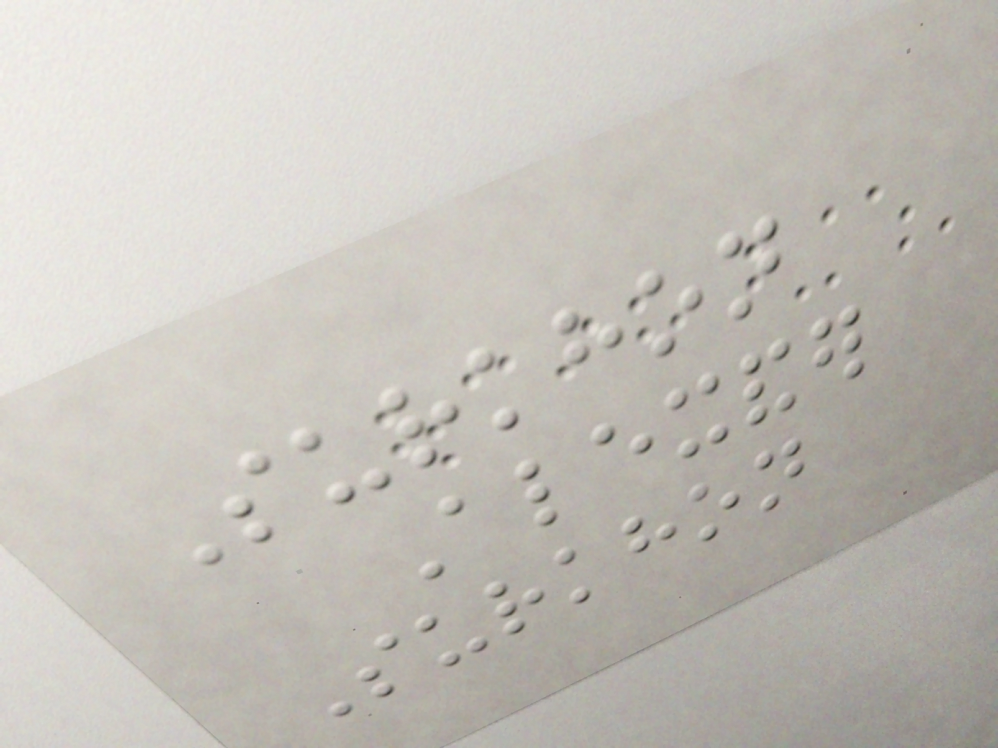Surkhon
Alexander
Surkhon
